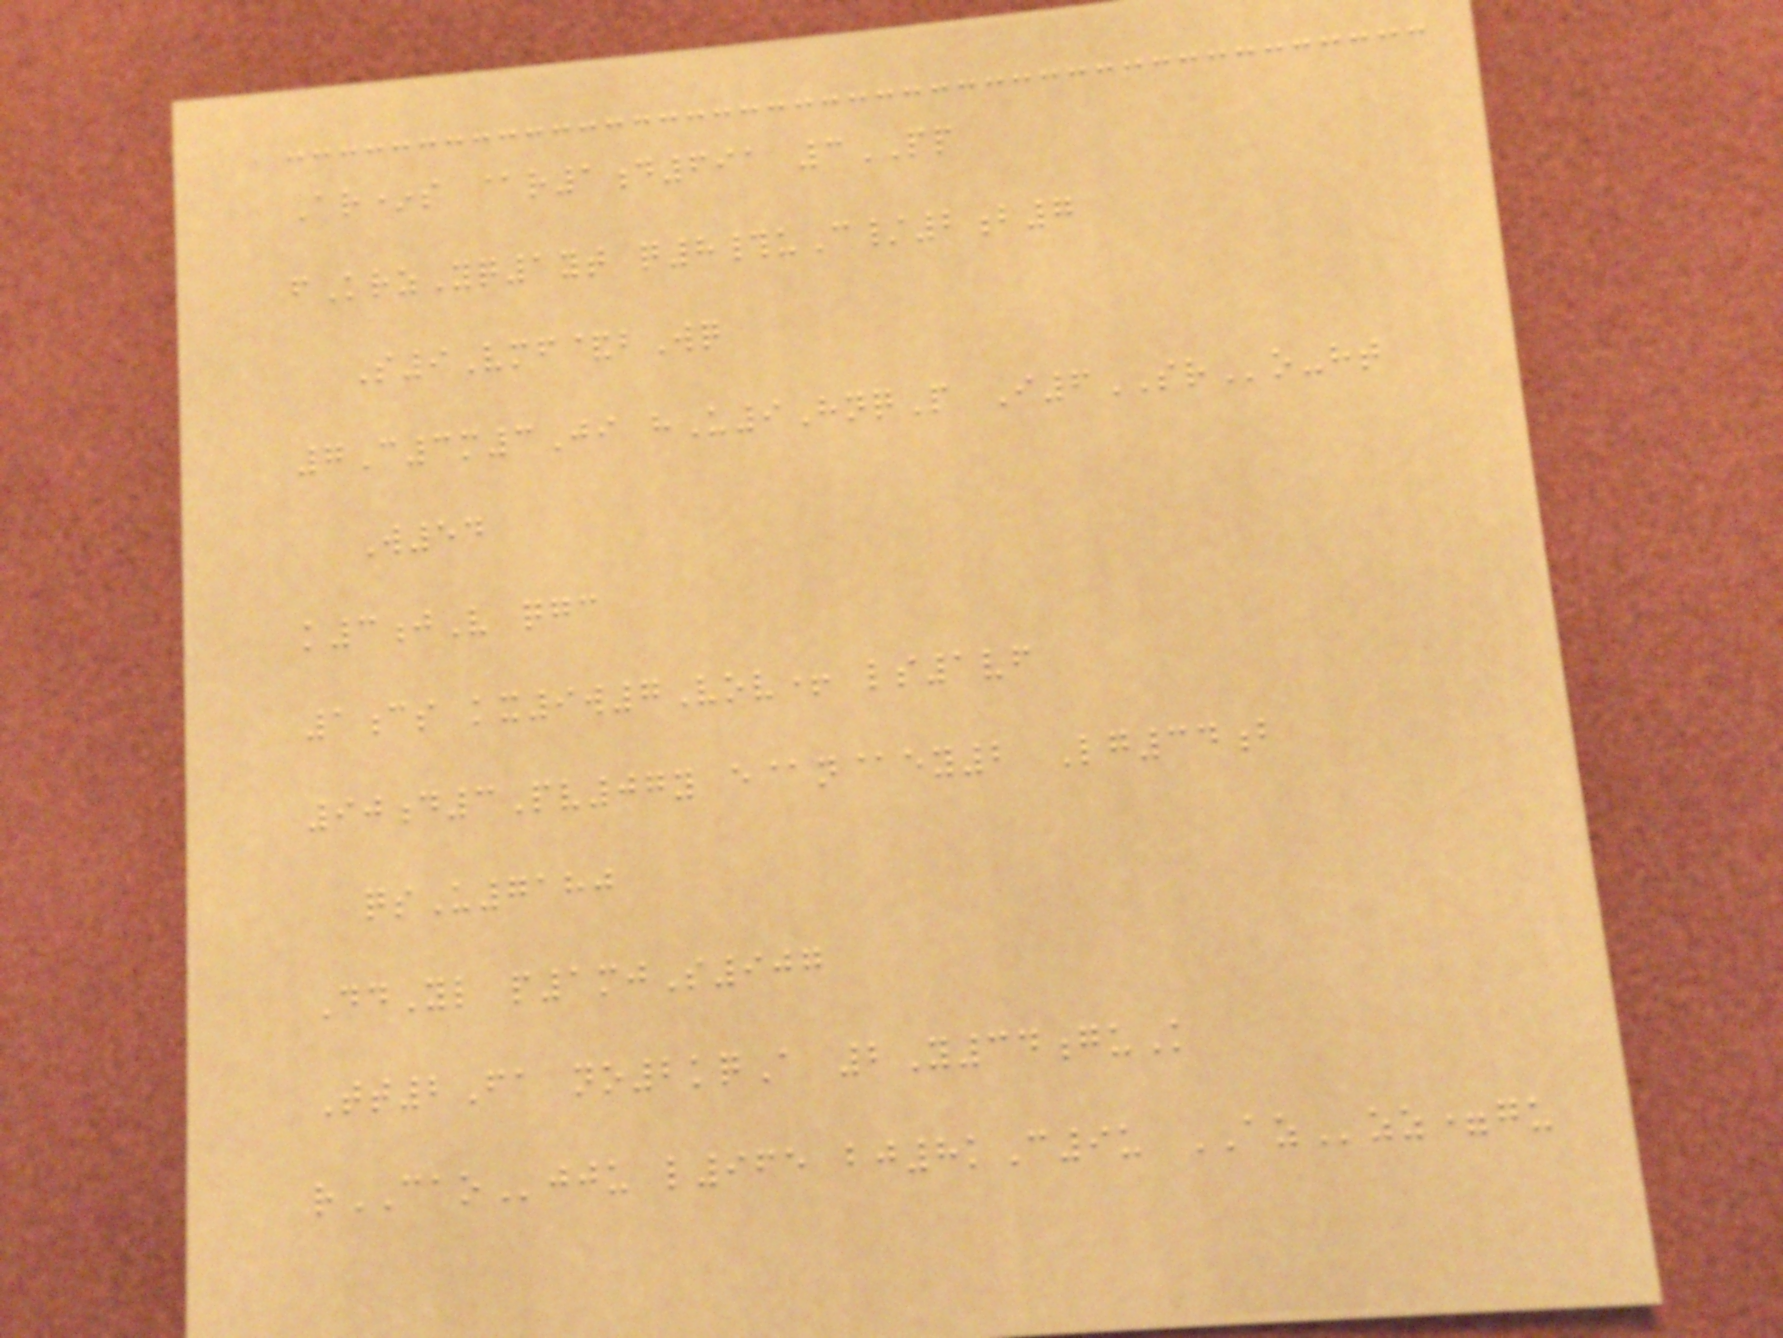Ar*s @r1d691 3PP
fKrzYq1yt q8#uC/2b7
S9Vmf&bWq
7C3m3Ji hU9HnqP I6SRo-ht
W54
k3jV qgc
1cs kx9w7Vov+ ls1vf
90d3Pv07y e@n@ey2 Lg34b
qsU7180
DdYl p1mjS907
Tt2Fa no2kqA 2Y34guK
rCAOjju l965 bj8kC9u AZzz=gu
